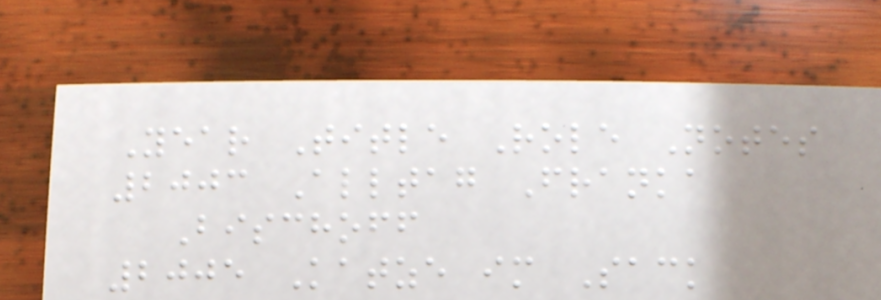Year Title Role Notes
2003 Alltag Franka
Bischoff
2005 Katze im Sack
